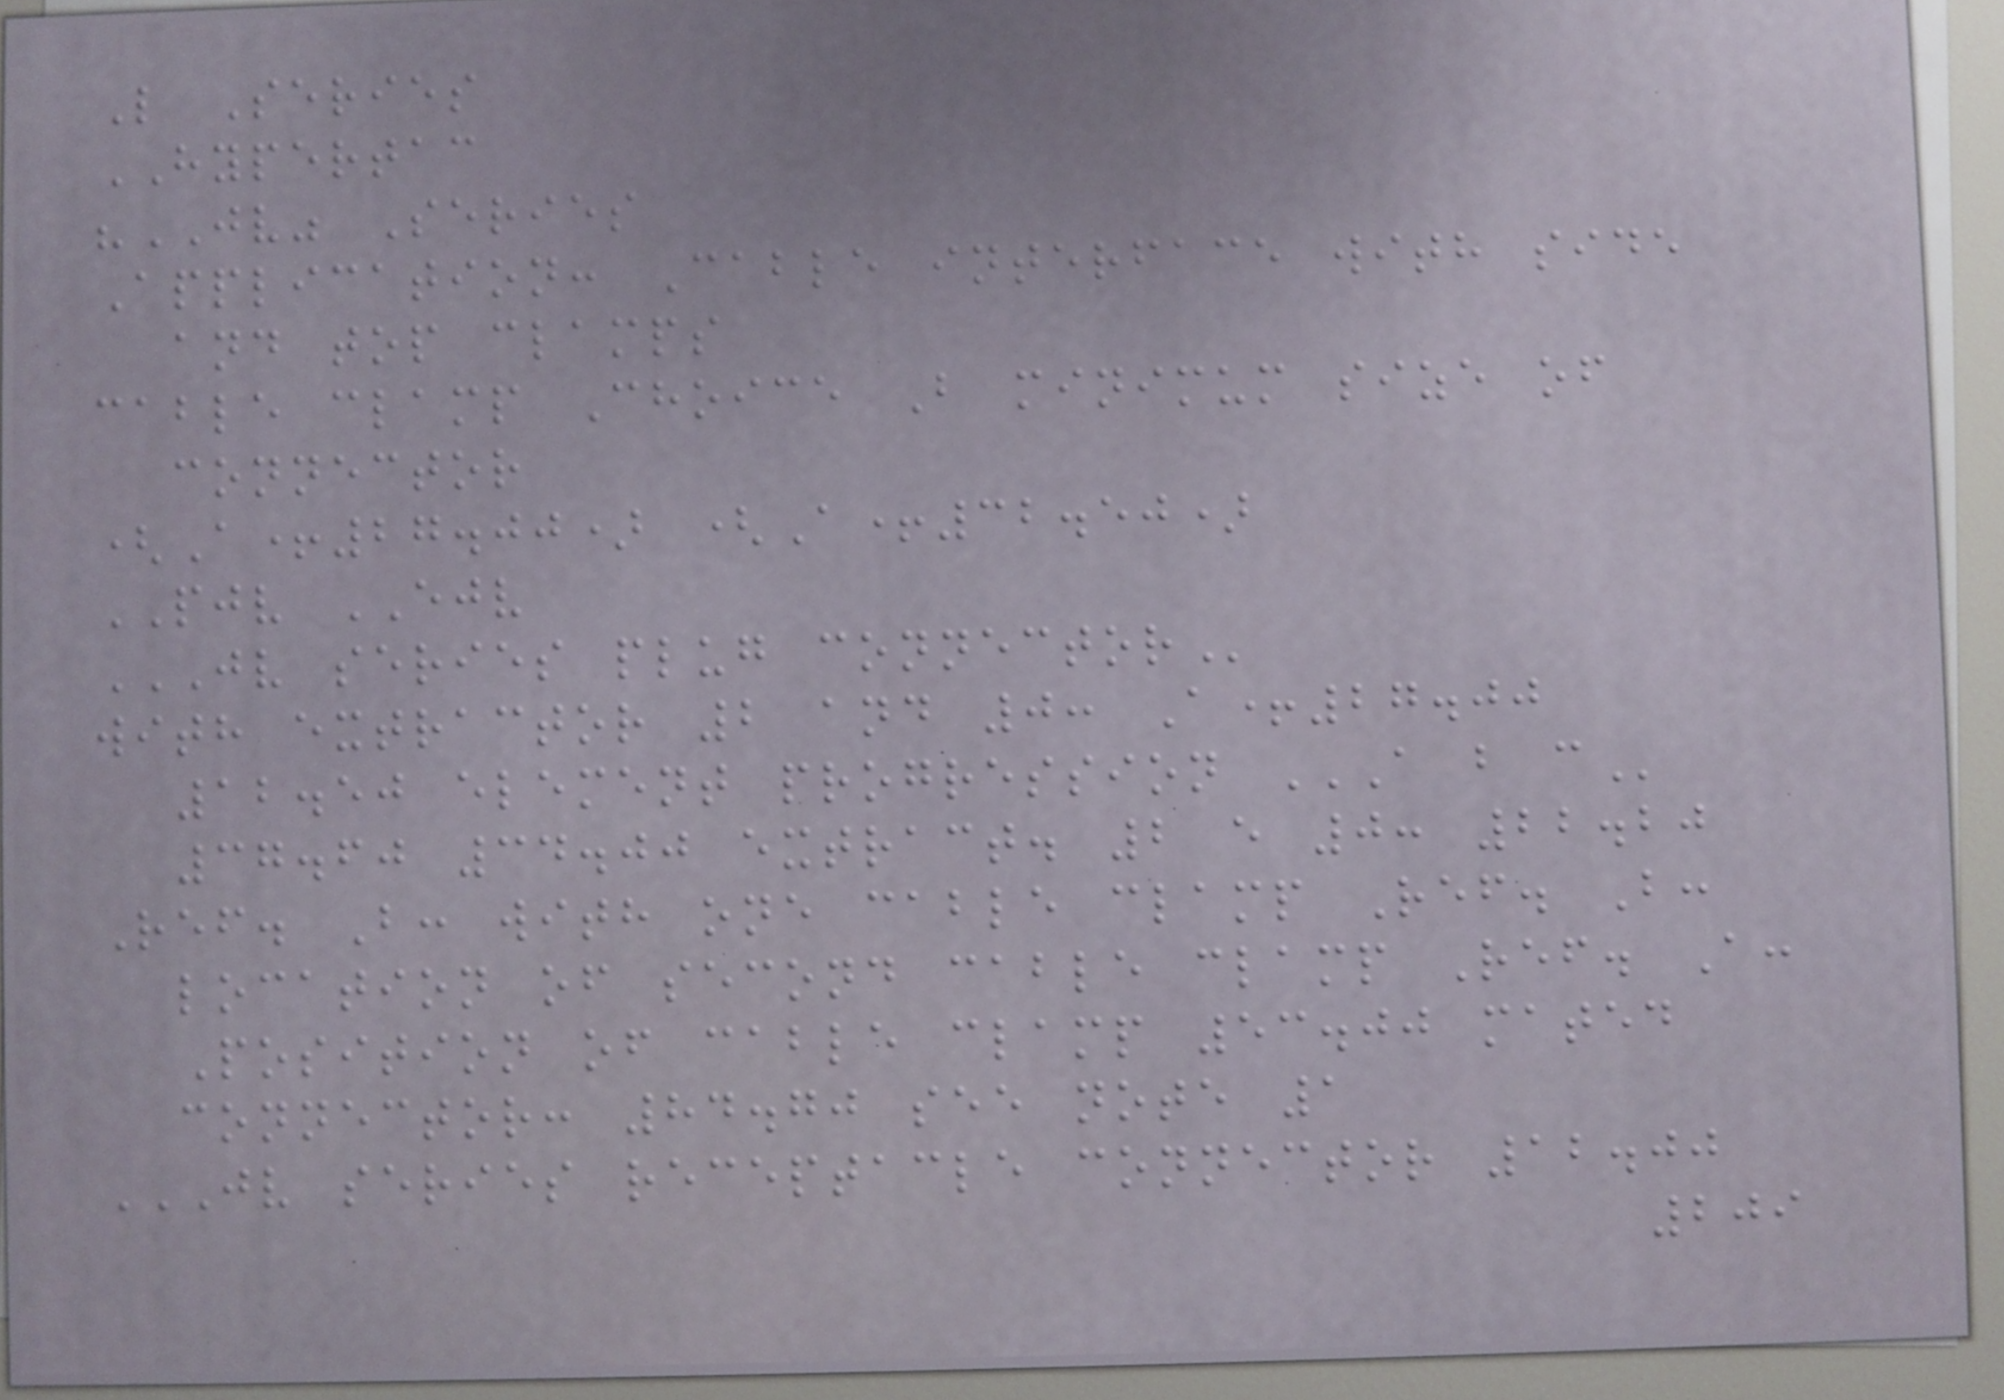L Series
HYPERTAC
"JV" Series
Application: Cable interface with side
and top clamps
cable clamp Choice B minimum size of
connector
(A+27.00) (A+32.50)
PJV EJV
JV SERIES PLUG CONNECTOR
with extractor 2 and 0: A+27.00
12.50 element progression A B C
37.60 34.00 extract. 2 e 0: 22.20
Ref. B: with one cable clamp Ref. B:
location of second cable clamp Ref. A:
Position of cable clamp 53.00 mated
connector: 84.70 see note 1
JV SERIES RECEPTACLE CONNECTOR 12.00
209
